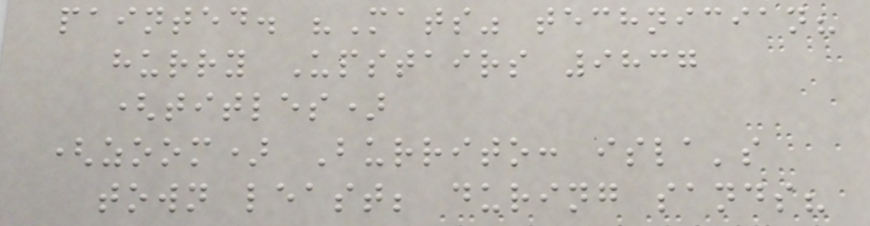painted. "Mats" technician?
hurry Upstairs 9837
(titles)
(zoom) Burrito: isla's
town least; during sands?
